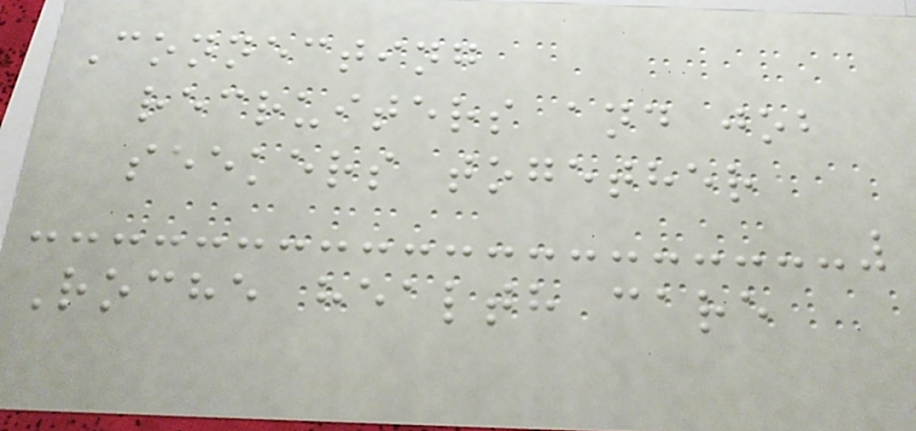Connecting
recruiters and job
seekers together
Roche health care
